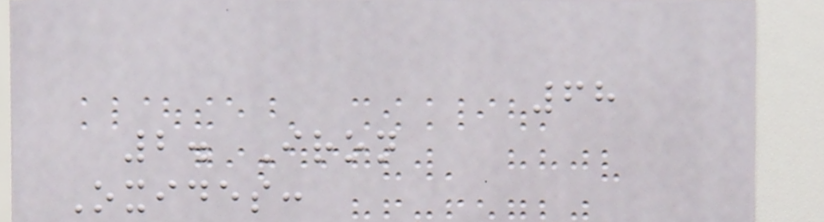68
2. Iron
Oxides:
